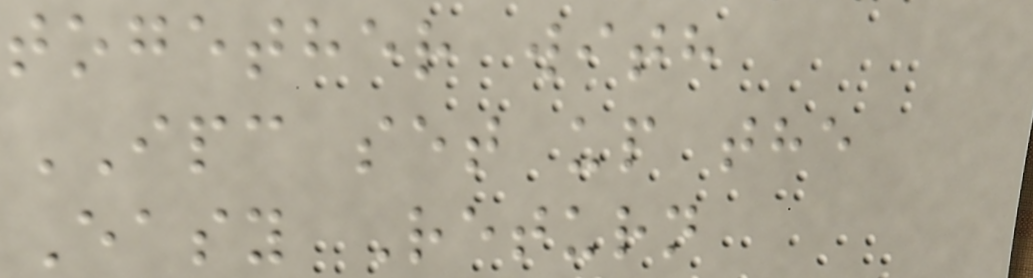together with
IPC set up the
Easy Return
